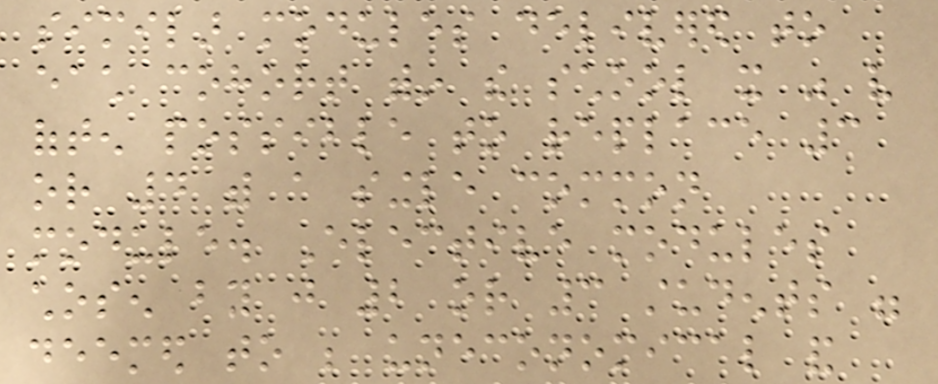similar modules delivered to
each cohort within the school it was very
often possible to replace 3
or 4 with a single common
module. Elective modules
chosen by just 2 or 3 students were
deemed to be uneconomical and
